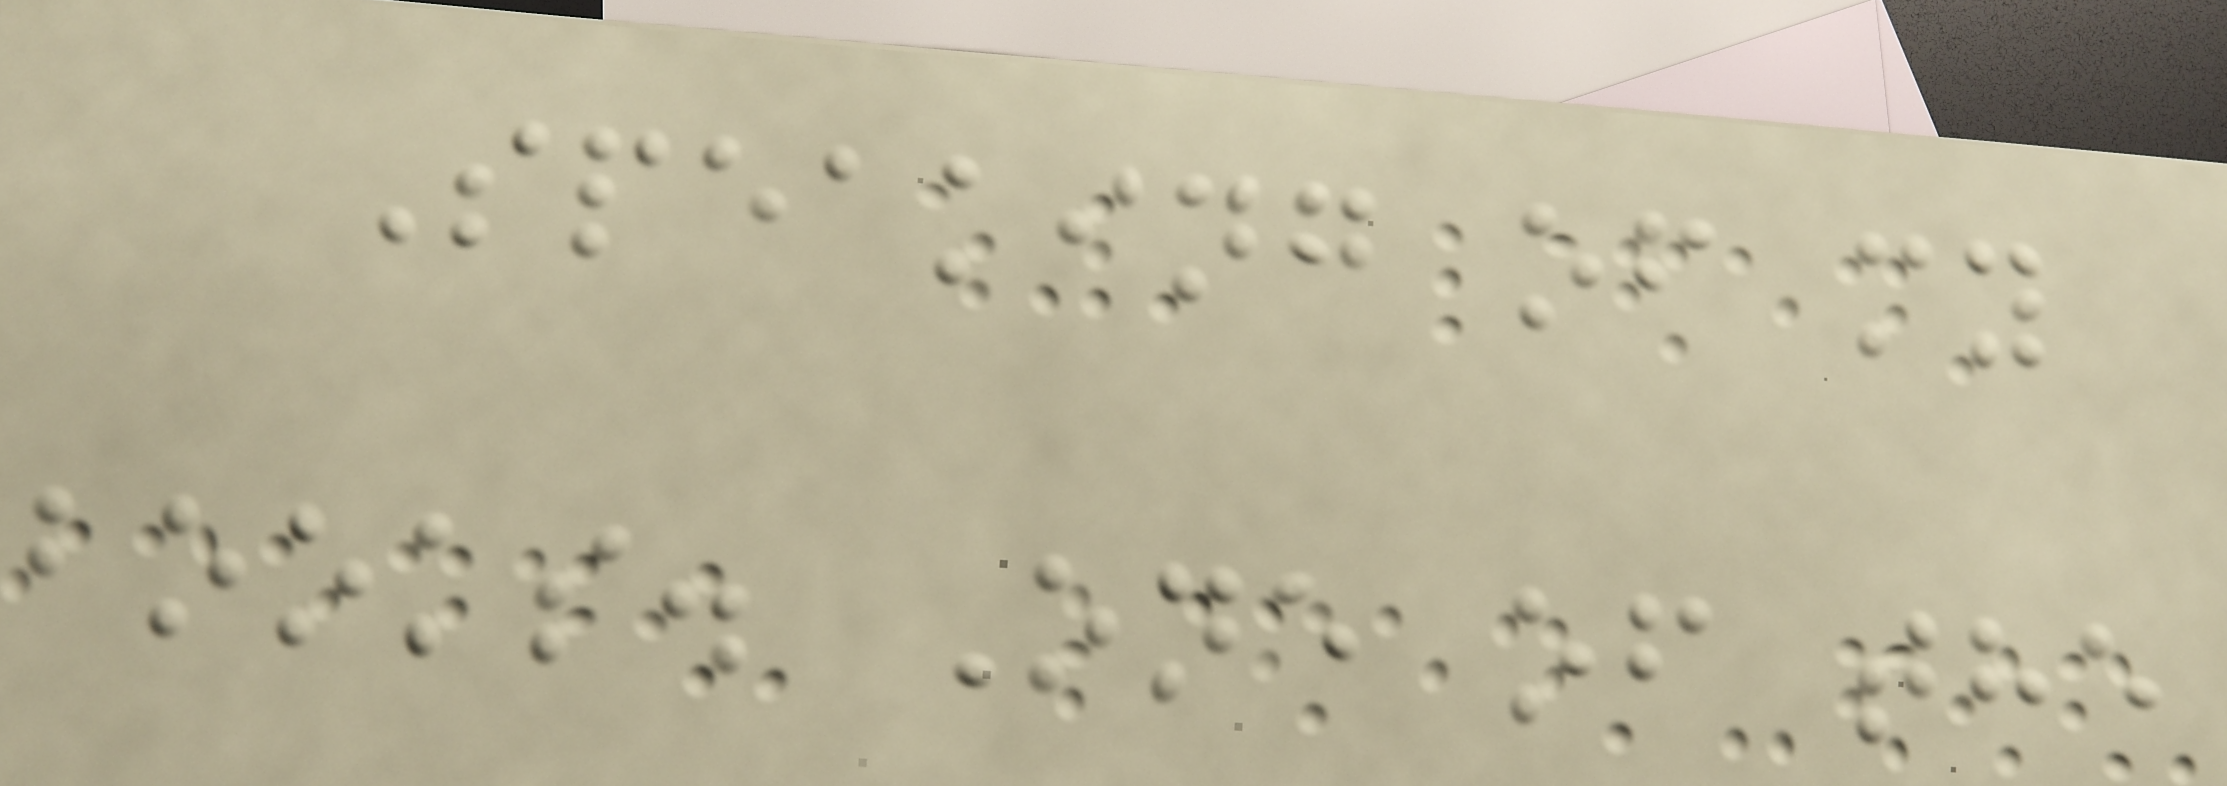Speaking of my
books. One of the
